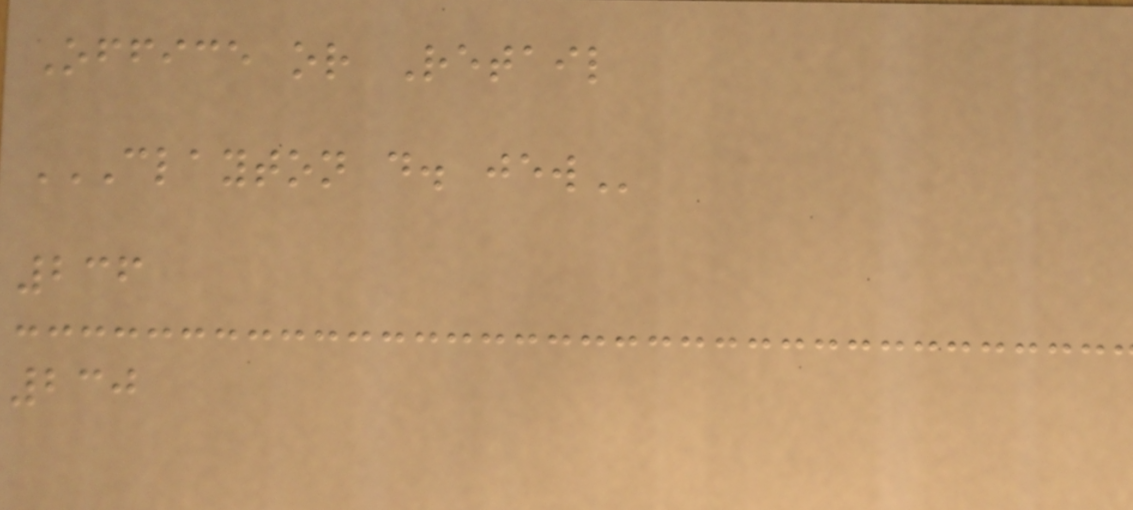Office or Retail
CLAYTON D. JEW
236
230
